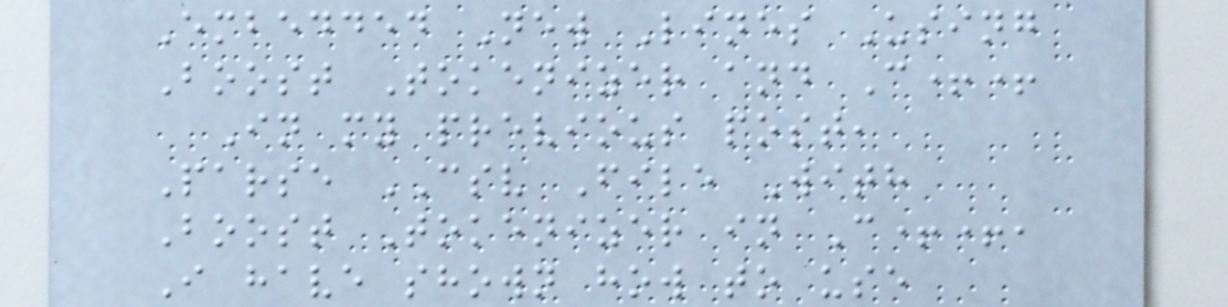Embedded New Lines Using
Boost Tokenizer and C++
In my previous post,
Parse CSV File With
Boost Tokenizer in C++,
I have shown how to use
